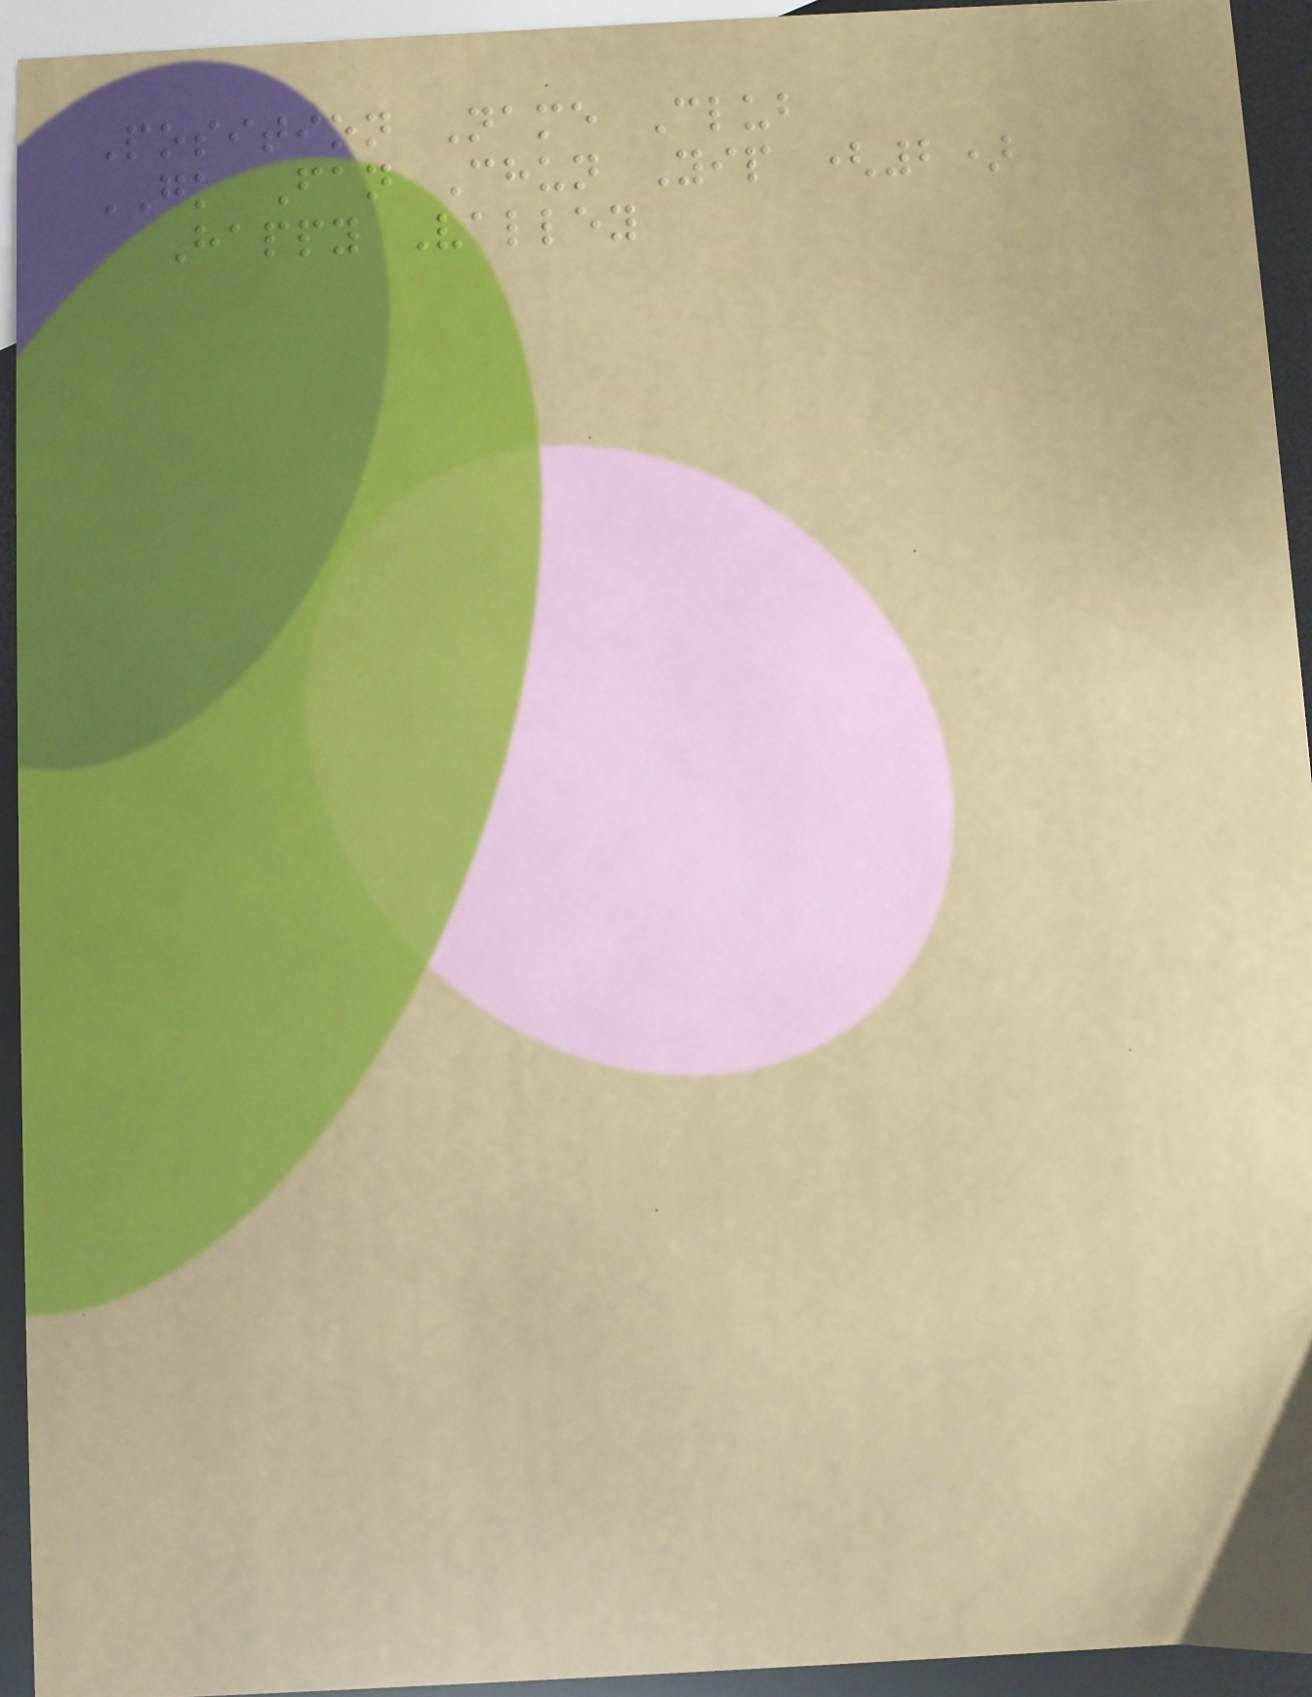Position Name Club
GK Fan Chun Yip (2)
Happy Valley
